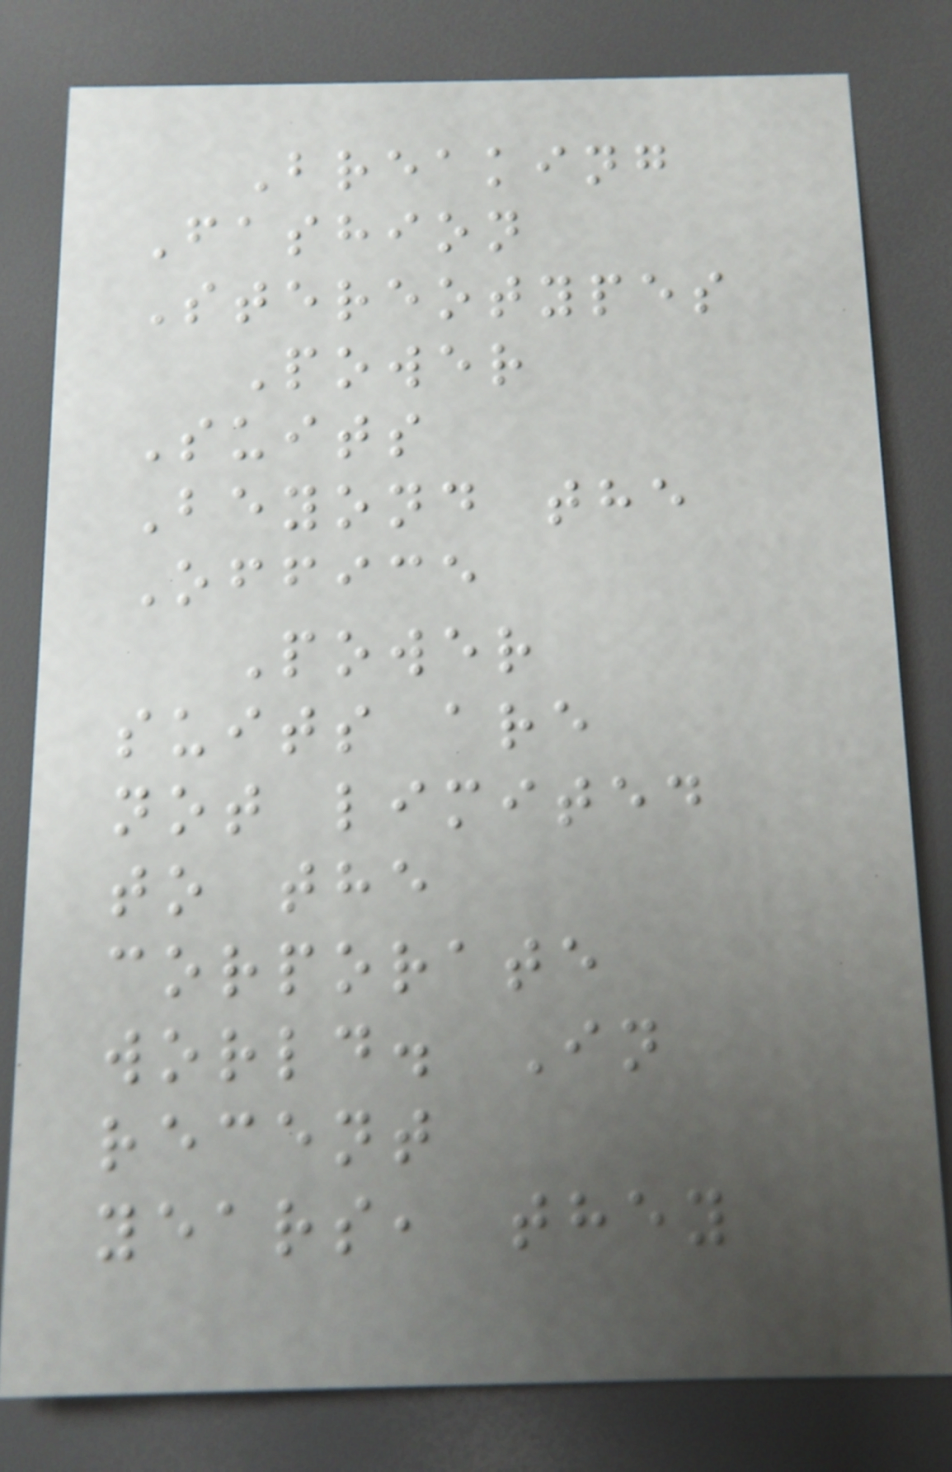Breaking
Fashion
Stereotypes
Power
Suits
Beyond the
Office
Power
suits are
not limited
to the
corporate
world. In
recent
years, they
